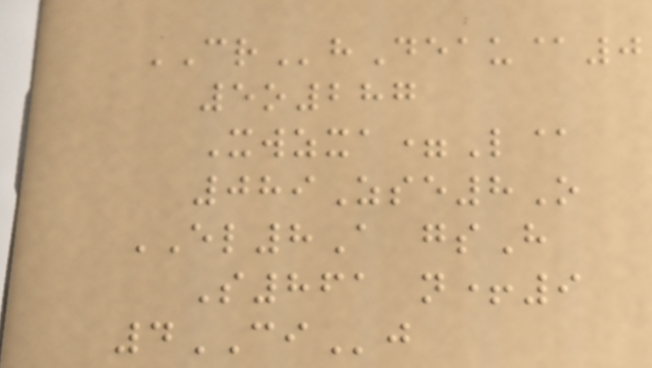CRhDeau@0
5o287
Xwzxa=L@
089Zse8O
EL8A gsH
S861 n+9
4CIj
